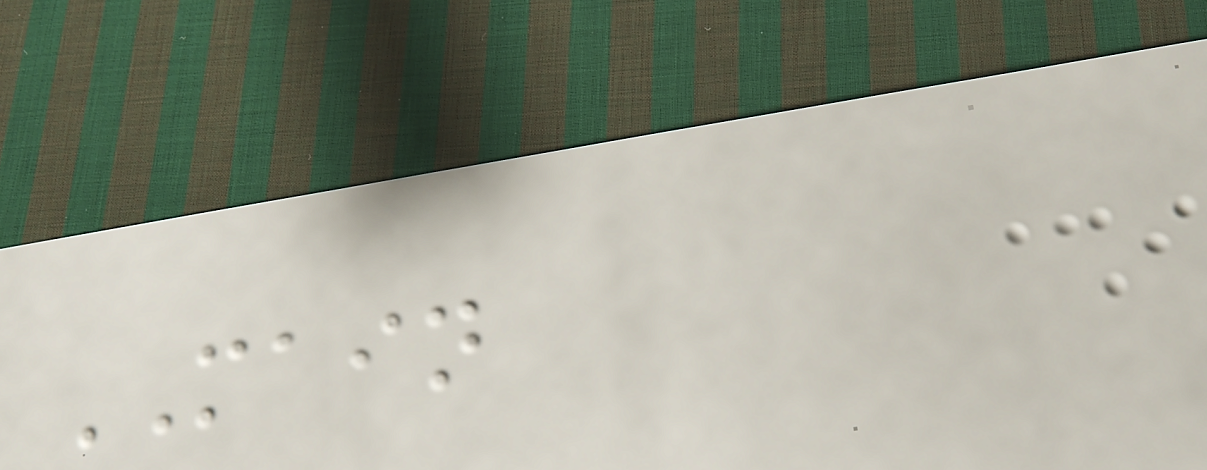MAIN
